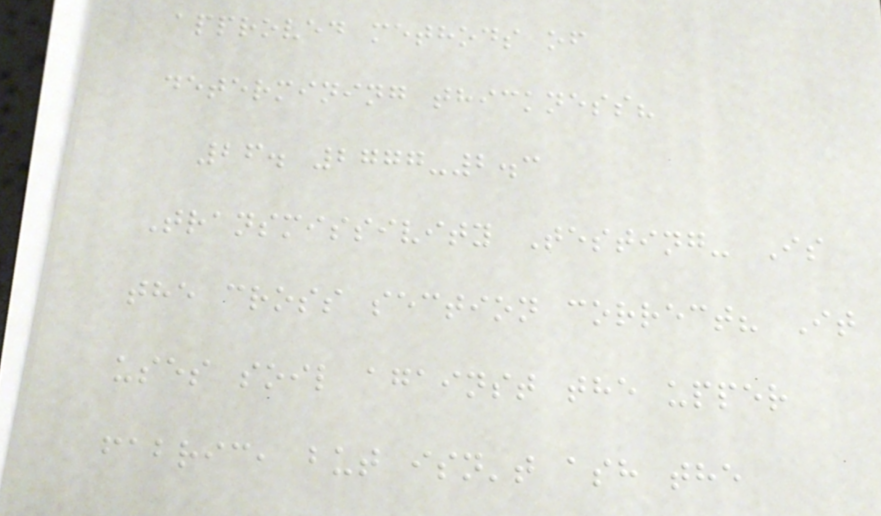approved methods of
determining thickness?
26. 2777-2.3
Transmissivity Testing- Is
the cross section correct? It
uses soil against the upper
fabric, but isn't ash the
